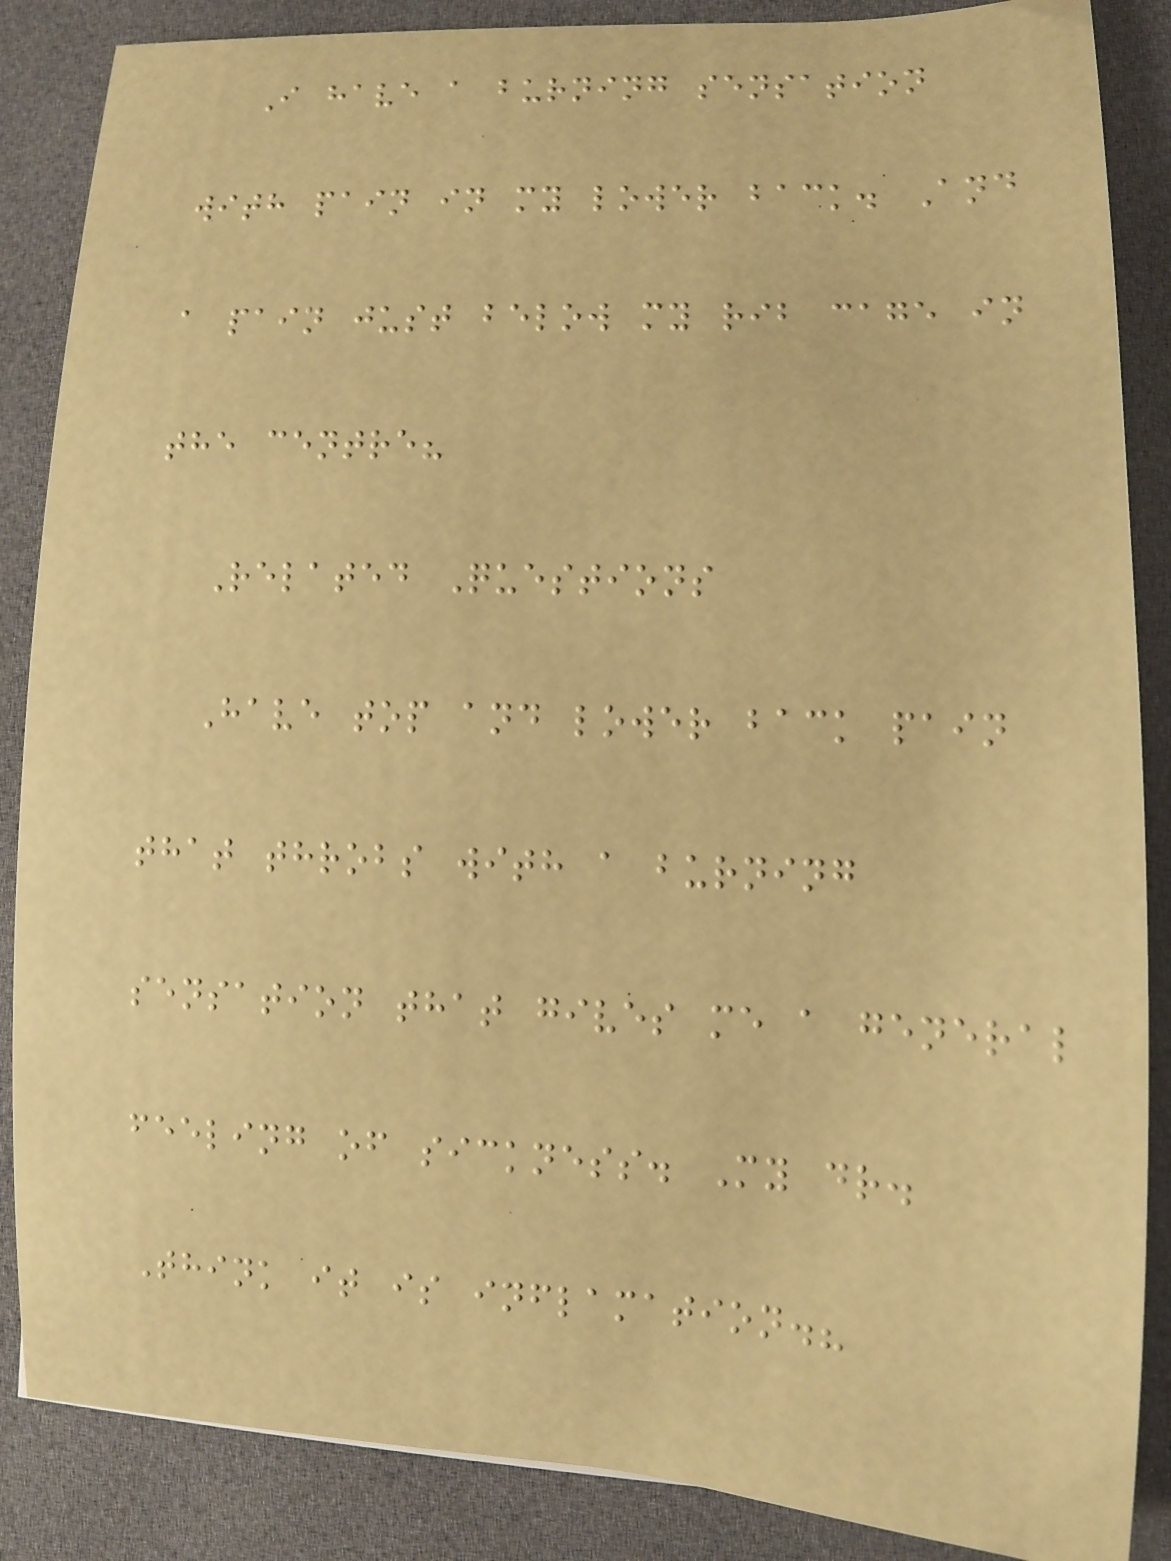I have a burning sensation
with pain in my lower back. And
a pain just below my rib cage in
the centre?
Related Questions
Have top and lower back pain
that throbs with a burning
sensation that gives me a general
feeling of sickness. My dr.
Think it is inflamation.?
